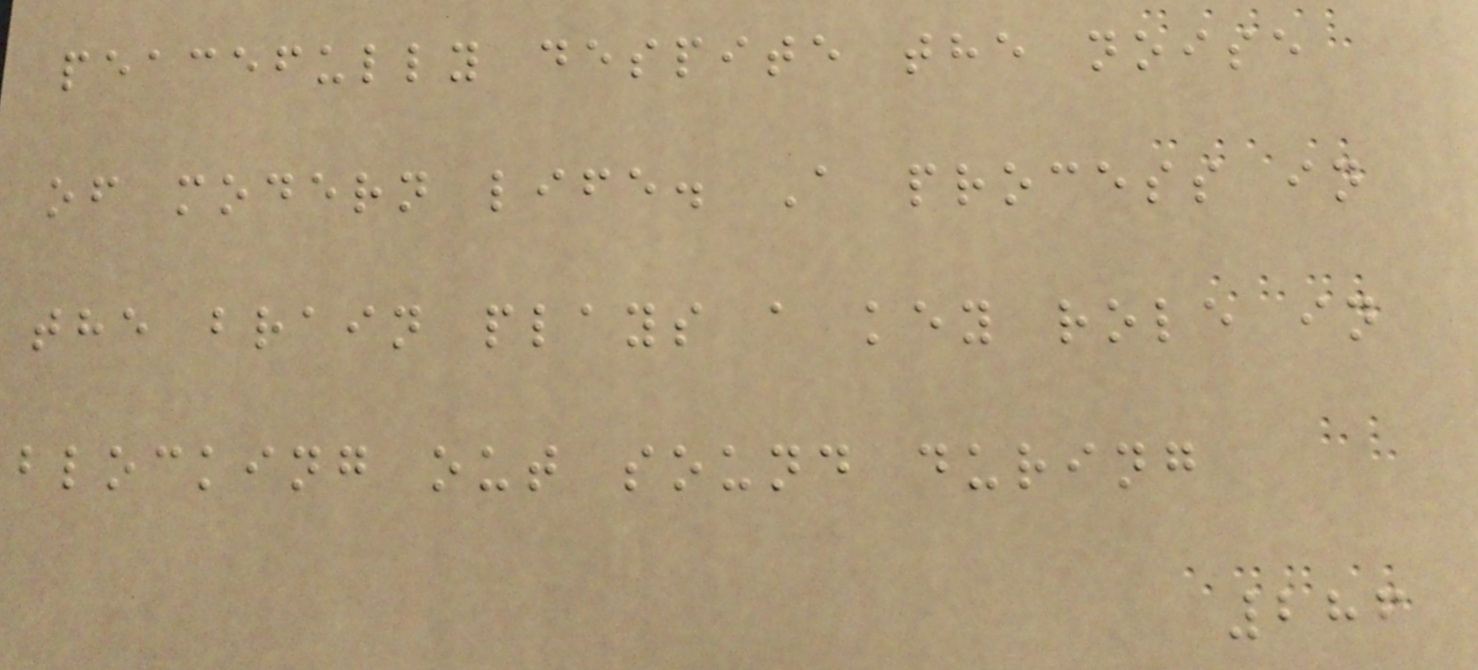peacefully despite the noise
of modern life. A process in
the brain plays a key role in
blocking out sound during
286
